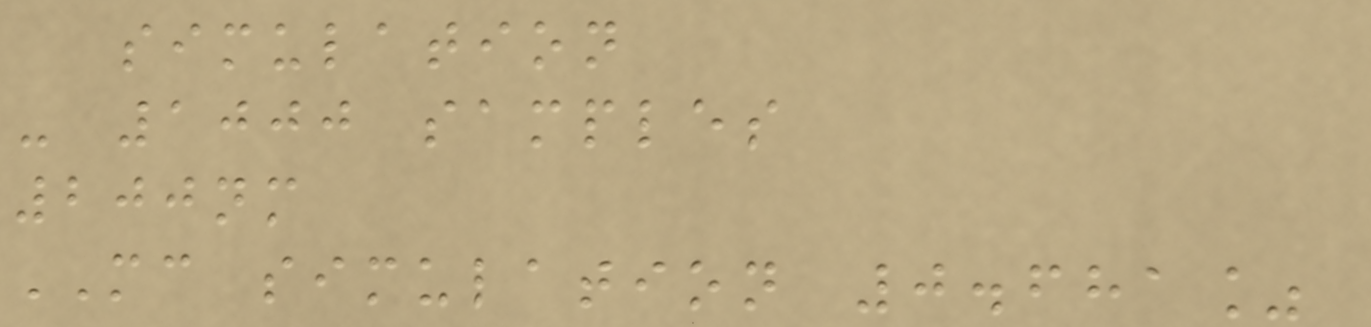simulation
- 1000 samples
200nm
MC simulation 0.681%
